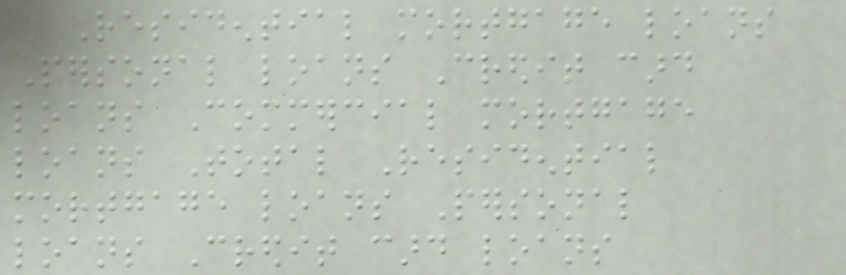Residential mortgage loans
Personal loans Credit card
loans Commercial mortgage
loans Total Residential
mortgage loans Personal
loans Credit card loans
